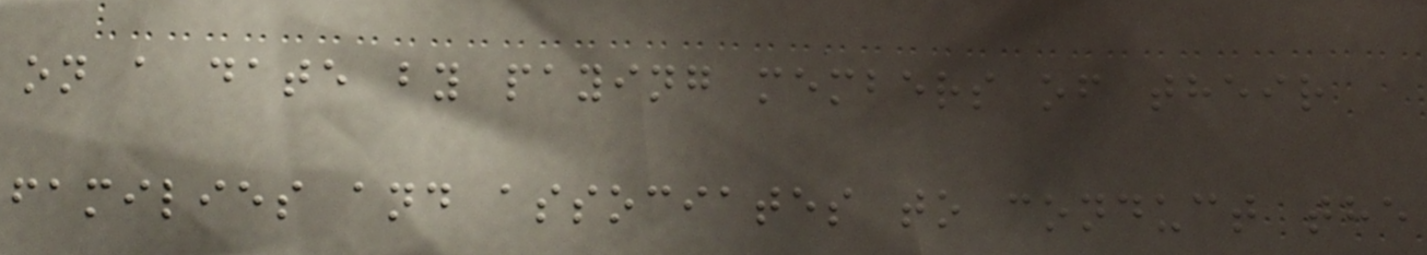on a date by paying members of their
families and associates to conduct the
